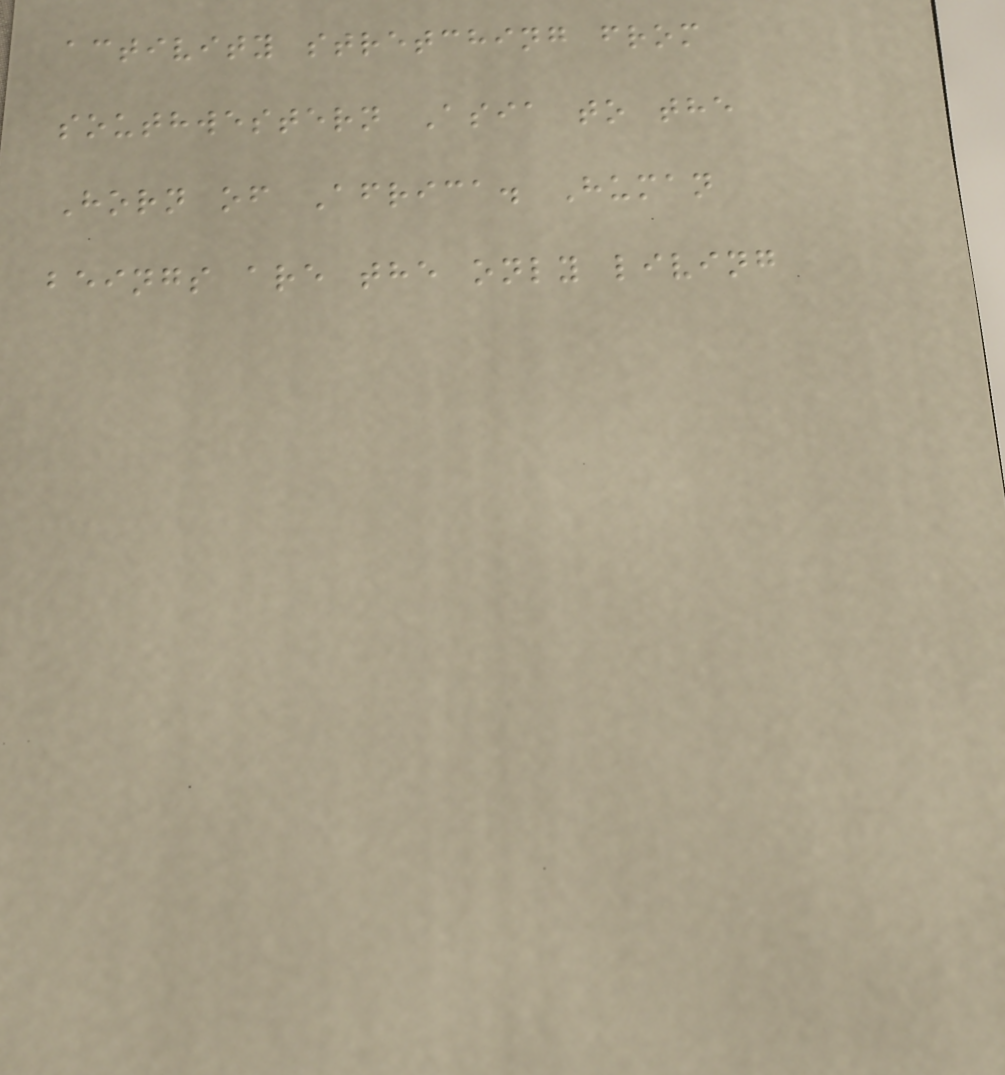activity stretching from
southwestern Asia to the
Horn of Africa. Human
beings are the only living
